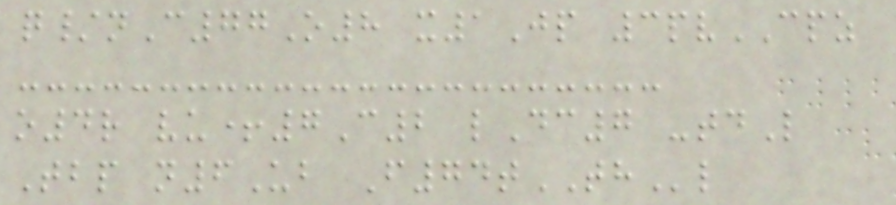q/nC77O8 x1Jp 3pvCPZ
o4r vu+7C2 lDc7 -tdL
Tbp n6Ub F74tTHl
